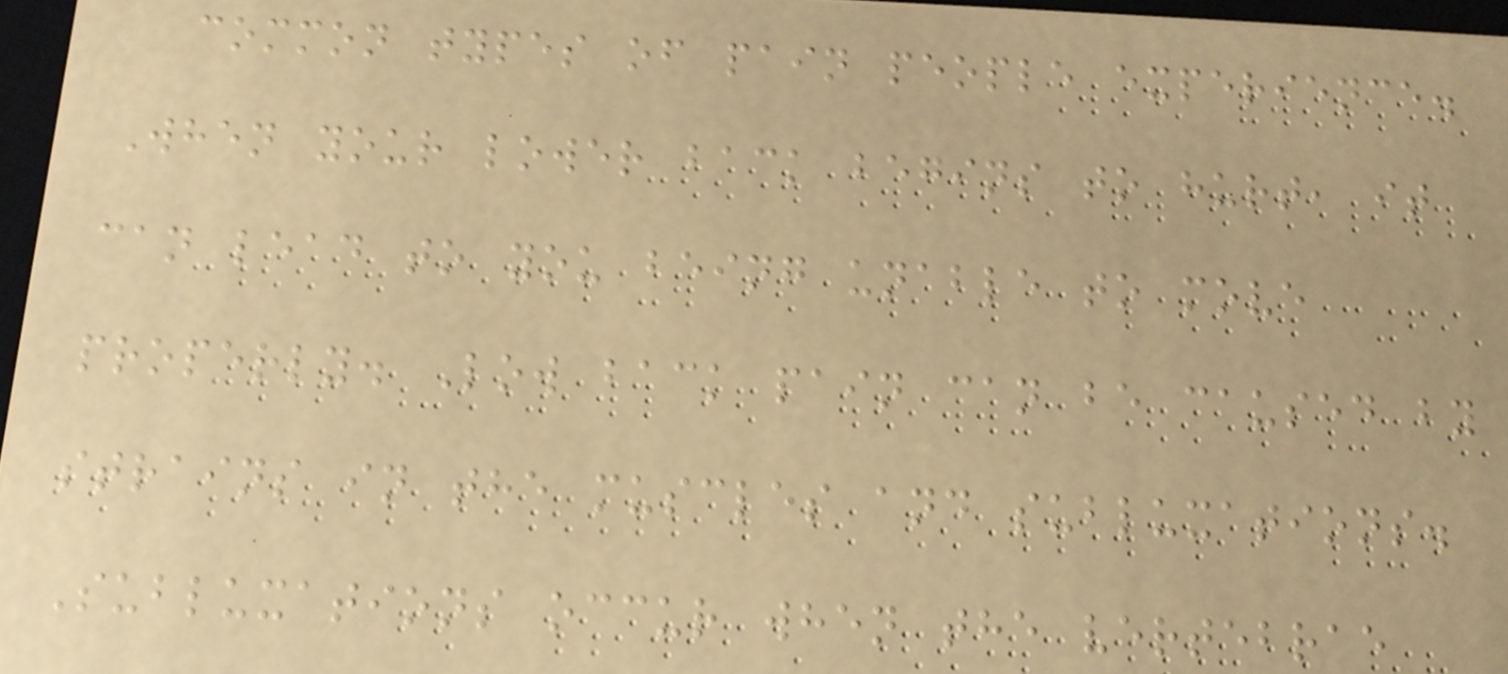common types of pain people experience.
When your lower back begins to hurt, it
can lead to you being unable to move
properly. Low back pain can be caused by
strains in the muscles and subluxations.
Subluxations occur when the vertebrae
